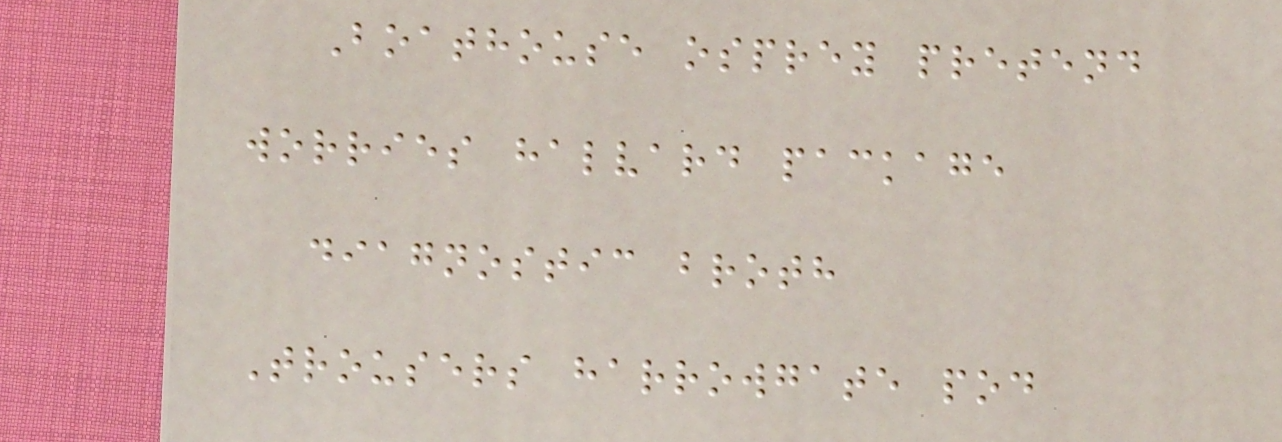Boathouse osprey pretend
worries halvard package
diagnostic broth
Trousers harrowgate pod
